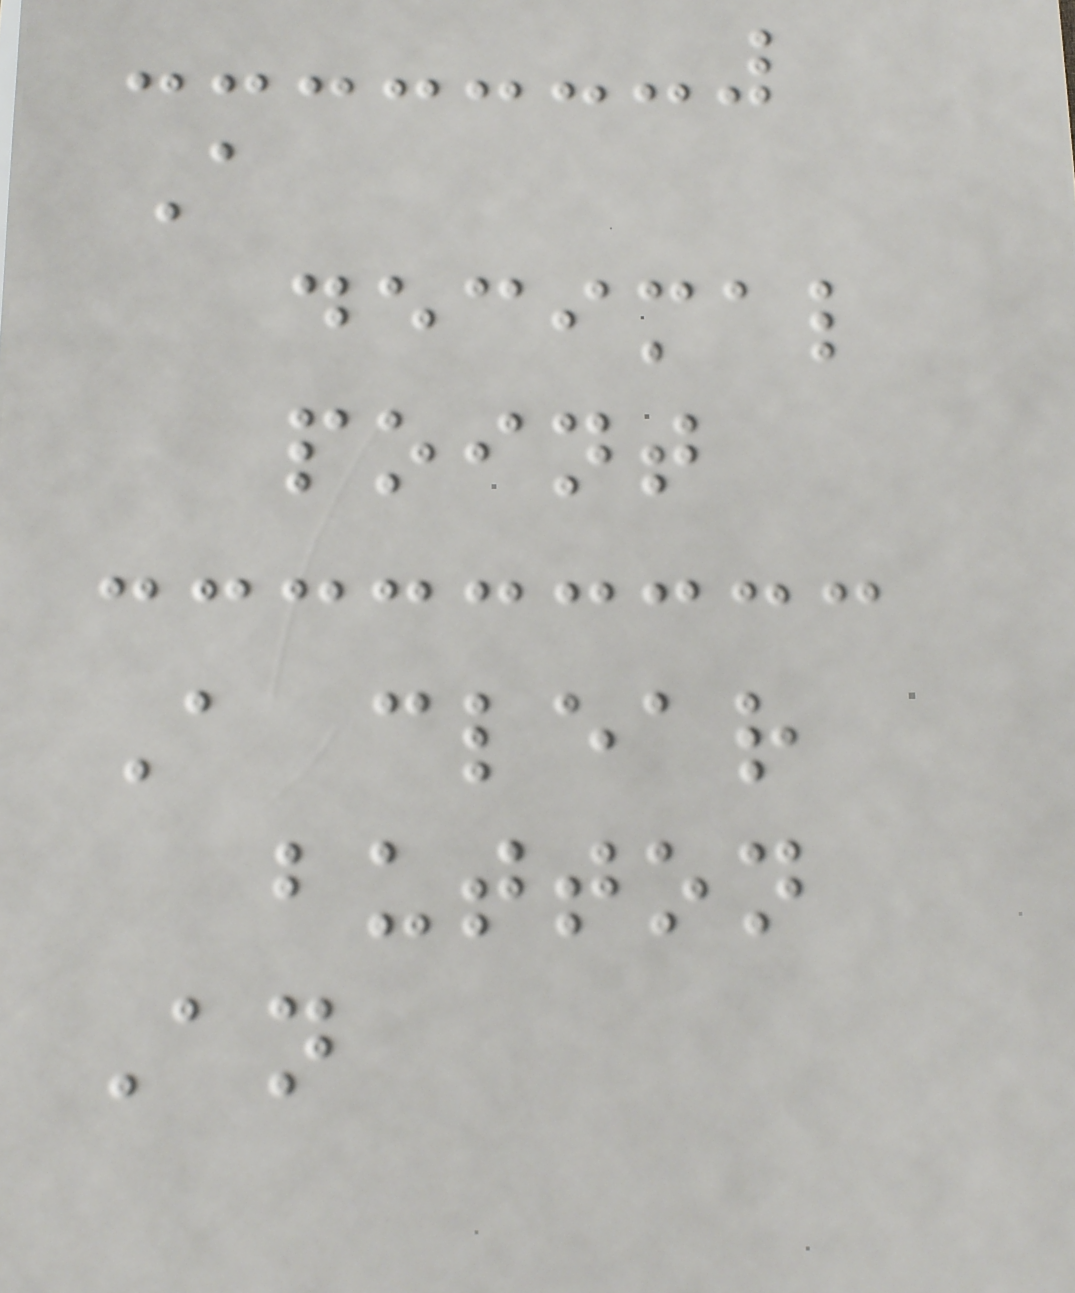A
decimal
point
A clear
button
An
